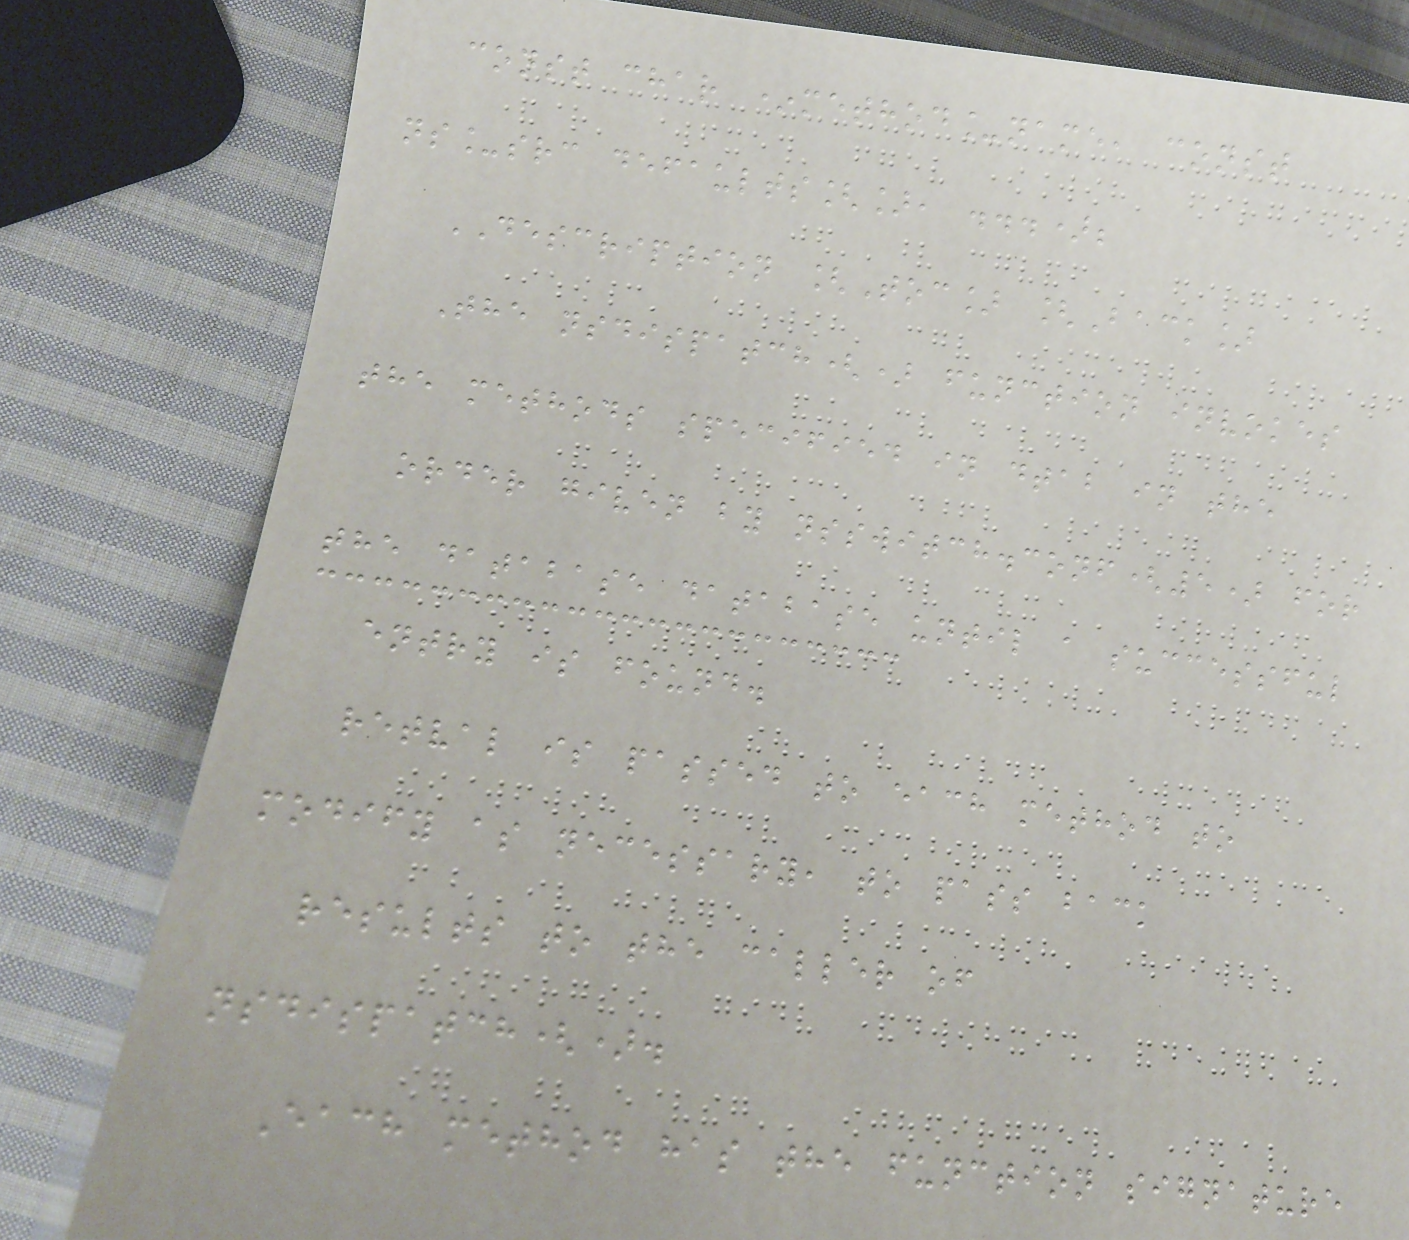const char *method_name, const
ns_src defaults[], ...);
DESCRIPTION [Toc] [Back]
The nsdispatch() function invokes
the methods specified in dtab in the
order given by nsswitch.conf(5) for
the database database until a successful
entry is found.
retval is passed to each method to
modify as necessary, to pass back
results to the caller of
nsdispatch().
Each method has the function signature
